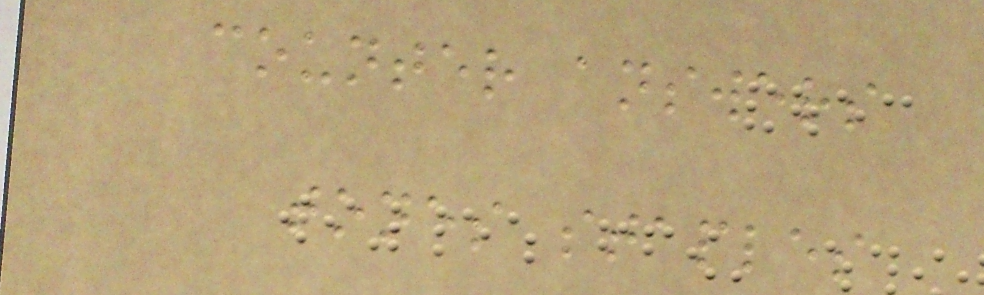counter answers
tones staples
